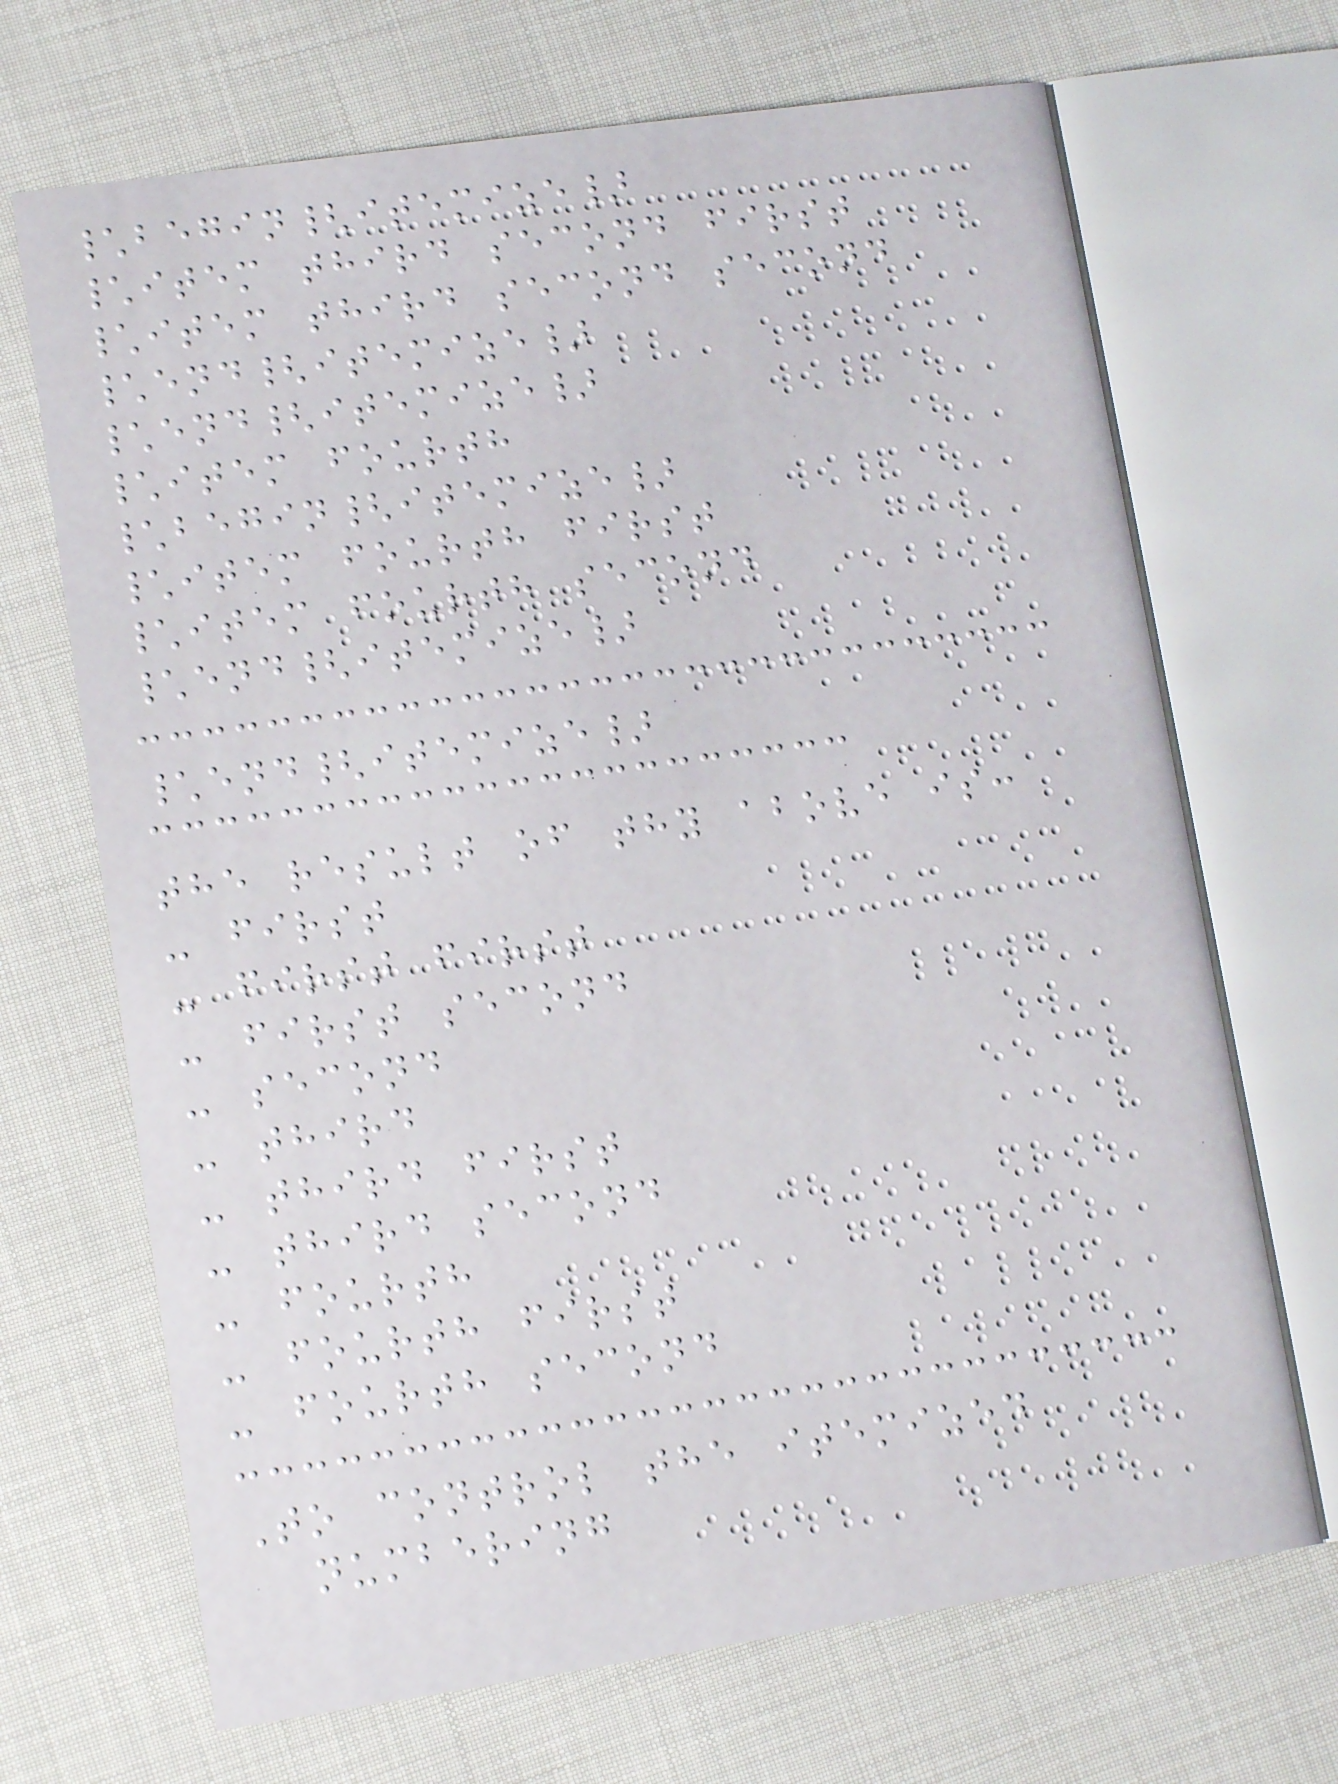\begin{itemize}
\item third second first
\item third second second
\end{itemize}
\end{itemize}
\item fourth
\begin{itemize}
\item fourth first
\item fourth second
\end{itemize}
\end{itemize}
the result of thy above is:
- first
- first first
- first second
- second
- third
- third first
- third second
- fourth
- fourth first
- fourth second
To control the itemized
numbering
